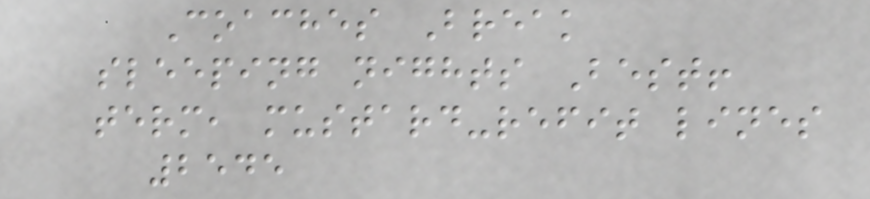Coaches Break
sleeping nights Best!
term, mustard-refit lines
2545
